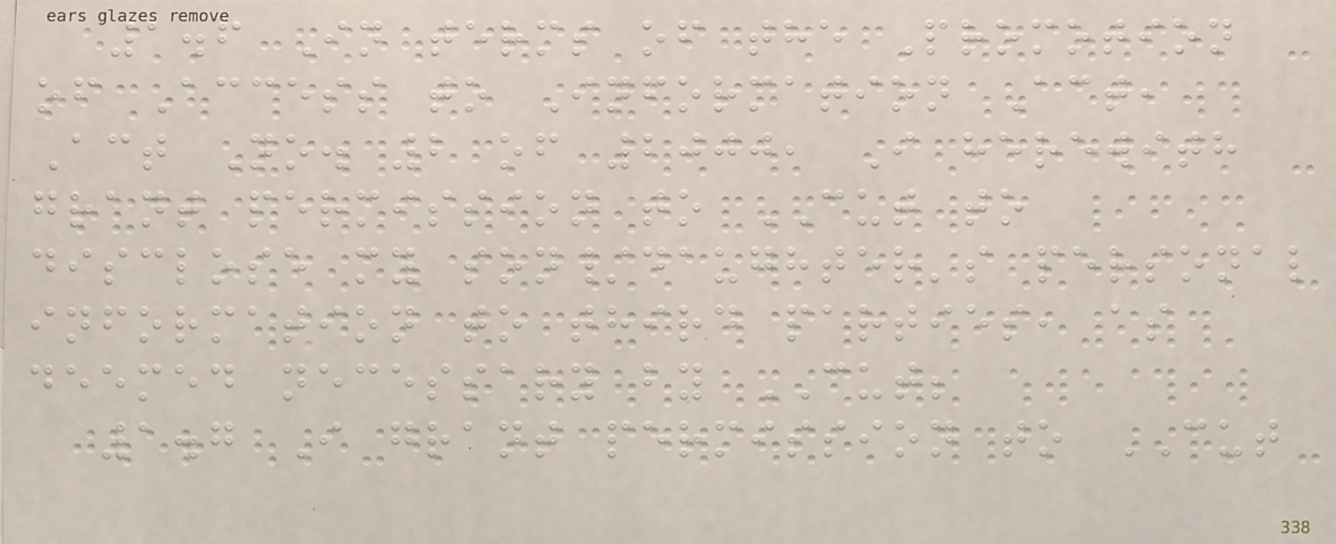1.6 In terms of the Promotion
of Access to Information Act,
Act No. 2 of 2000, I herewith
grant permission to CUT to
disclose my son/daughter's personal
information to third parties, as
deemed necessary by CUT;
1.7 I grant permission to CUT
